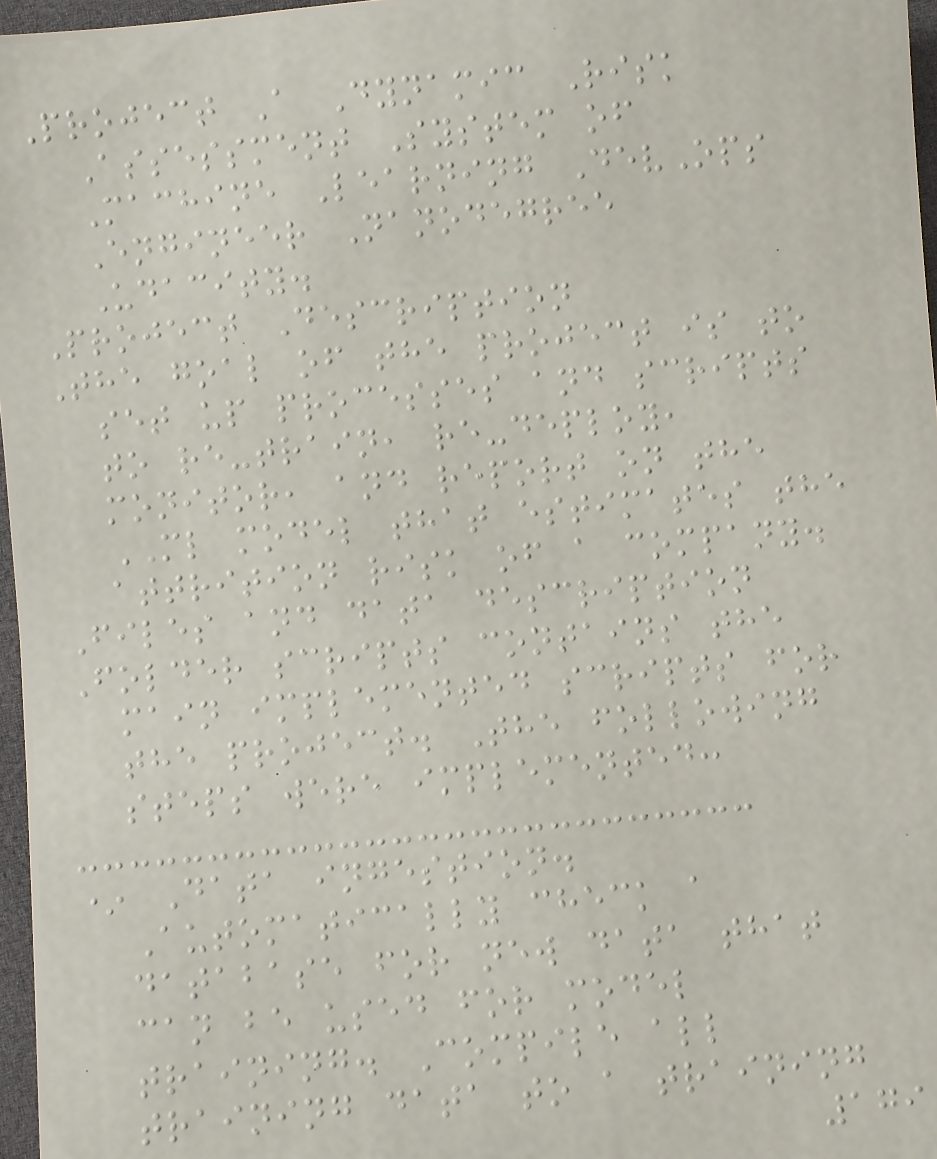Project A Dynamic Risk
Assessment System of
Machine Learning DevOps
Engineer Nanodegree
Udacity.
Project Description
The goal of the project is to
set up processes and scripts
to re-train, re-deploy,
monitor, and report on the
ML model that estimates the
attrition risk of a company.
Files and data description
Folder scripts contains the
main implemented scripts for
the project. The following
steps were implemented:
* Data ingestion.
Automatically check a
database for new data that
can be used for model
training. Compile all
training data to a training
179
